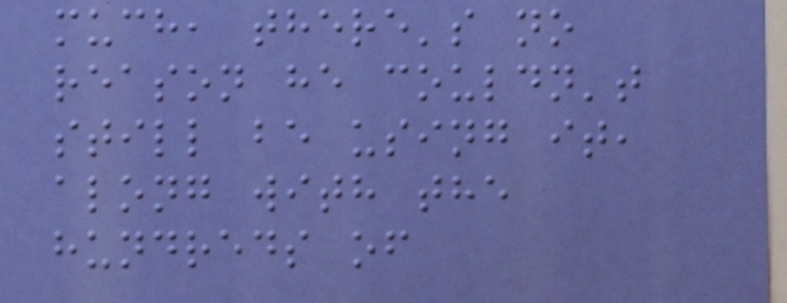much, there's no
reason he couldn't
still be using it,
along with the
hundreds of
